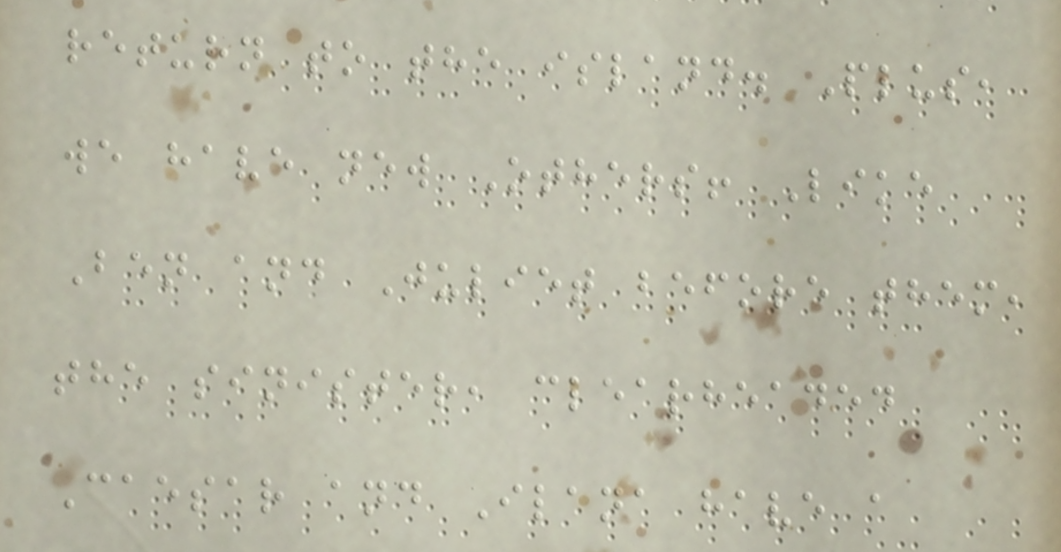return to the island. Plus,
we have new Others! Like
Ben and Juliet before them,
the sinister, clearheaded
Caesar and Ilana have a
